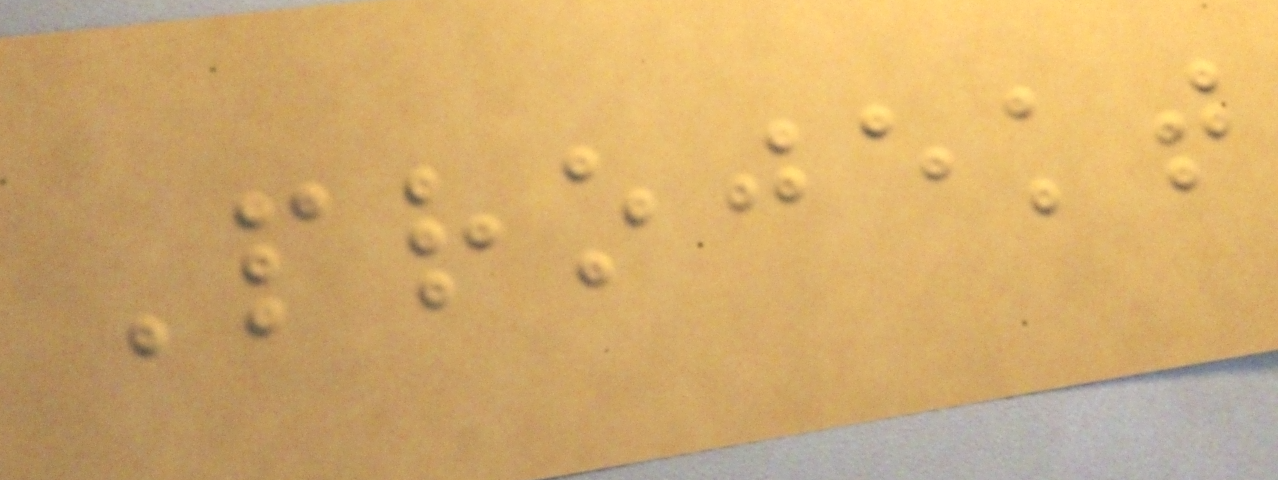Projekt
